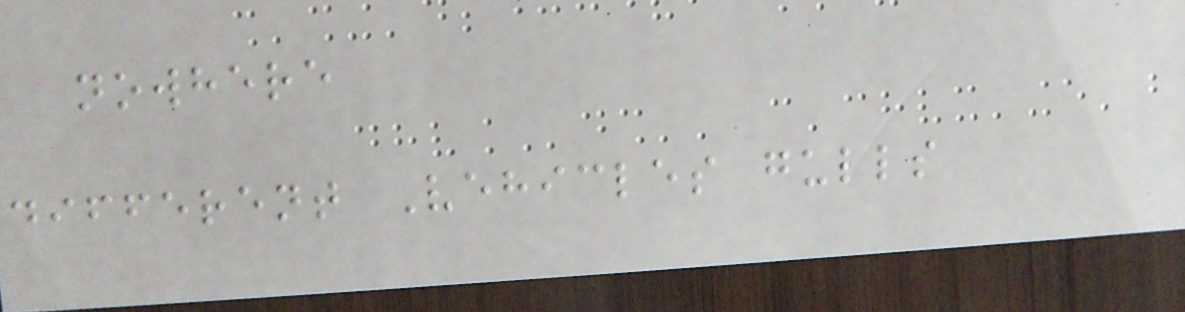nowhere
different Vehicles gulls
